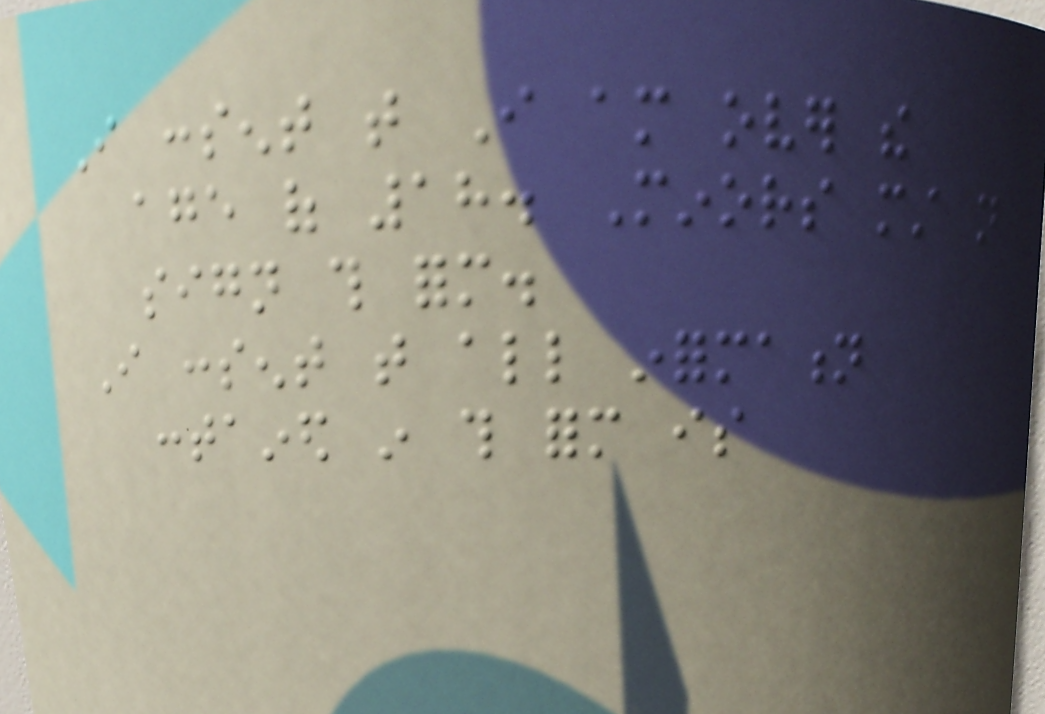I consent that I am over the
age of 18. Minors must not
sign this form.
I consent that all information
contained in this form is
